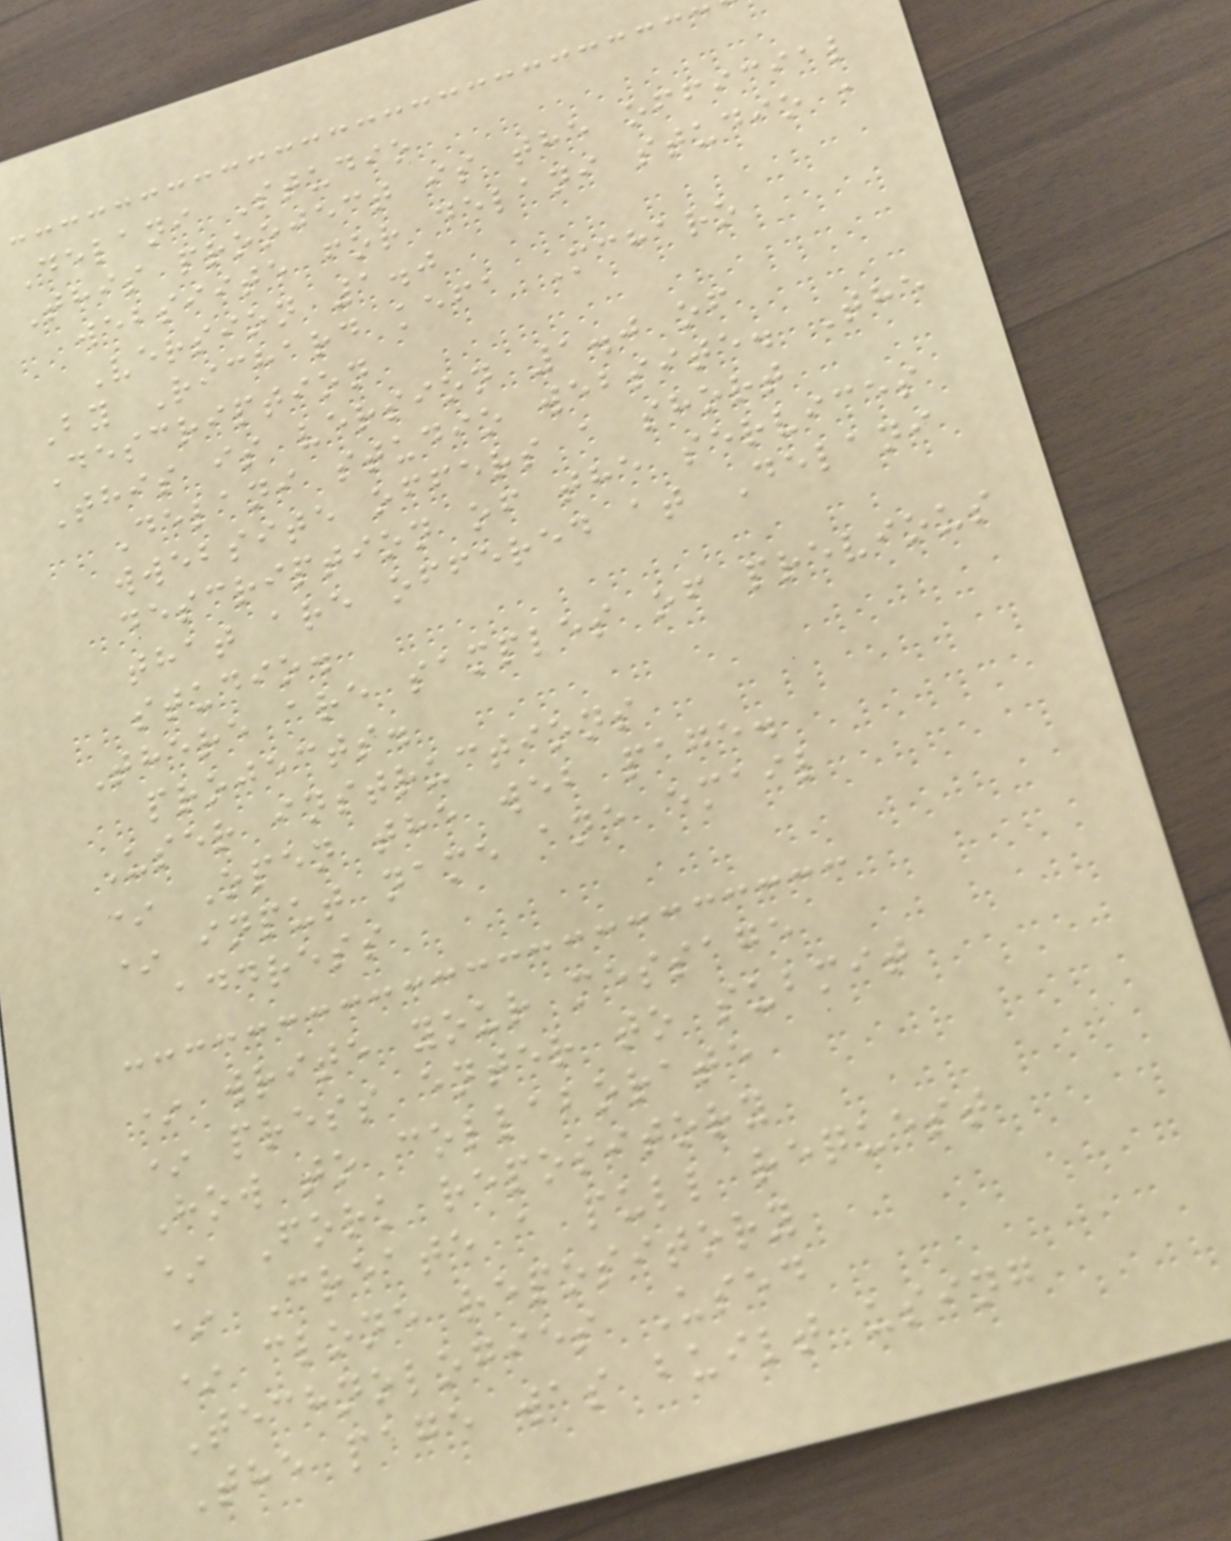Delani Studio
This prooject is the official
websiite for delani studio ,
Version 1.0
By Richard kefa Mcharo
Description
This is version 1.0 of
Delani studio website. The
wwebsite offers a short
description of the services
that are offered at Delani
studio.
There are samples of previous
projects.
User instructions
* Open the web page.
* input name ane email
address
* write your message
* press enter to submit
How to collaborate
* Fork repository
* Create a pull request
* clone repository
Technologies Used
The page was built using
